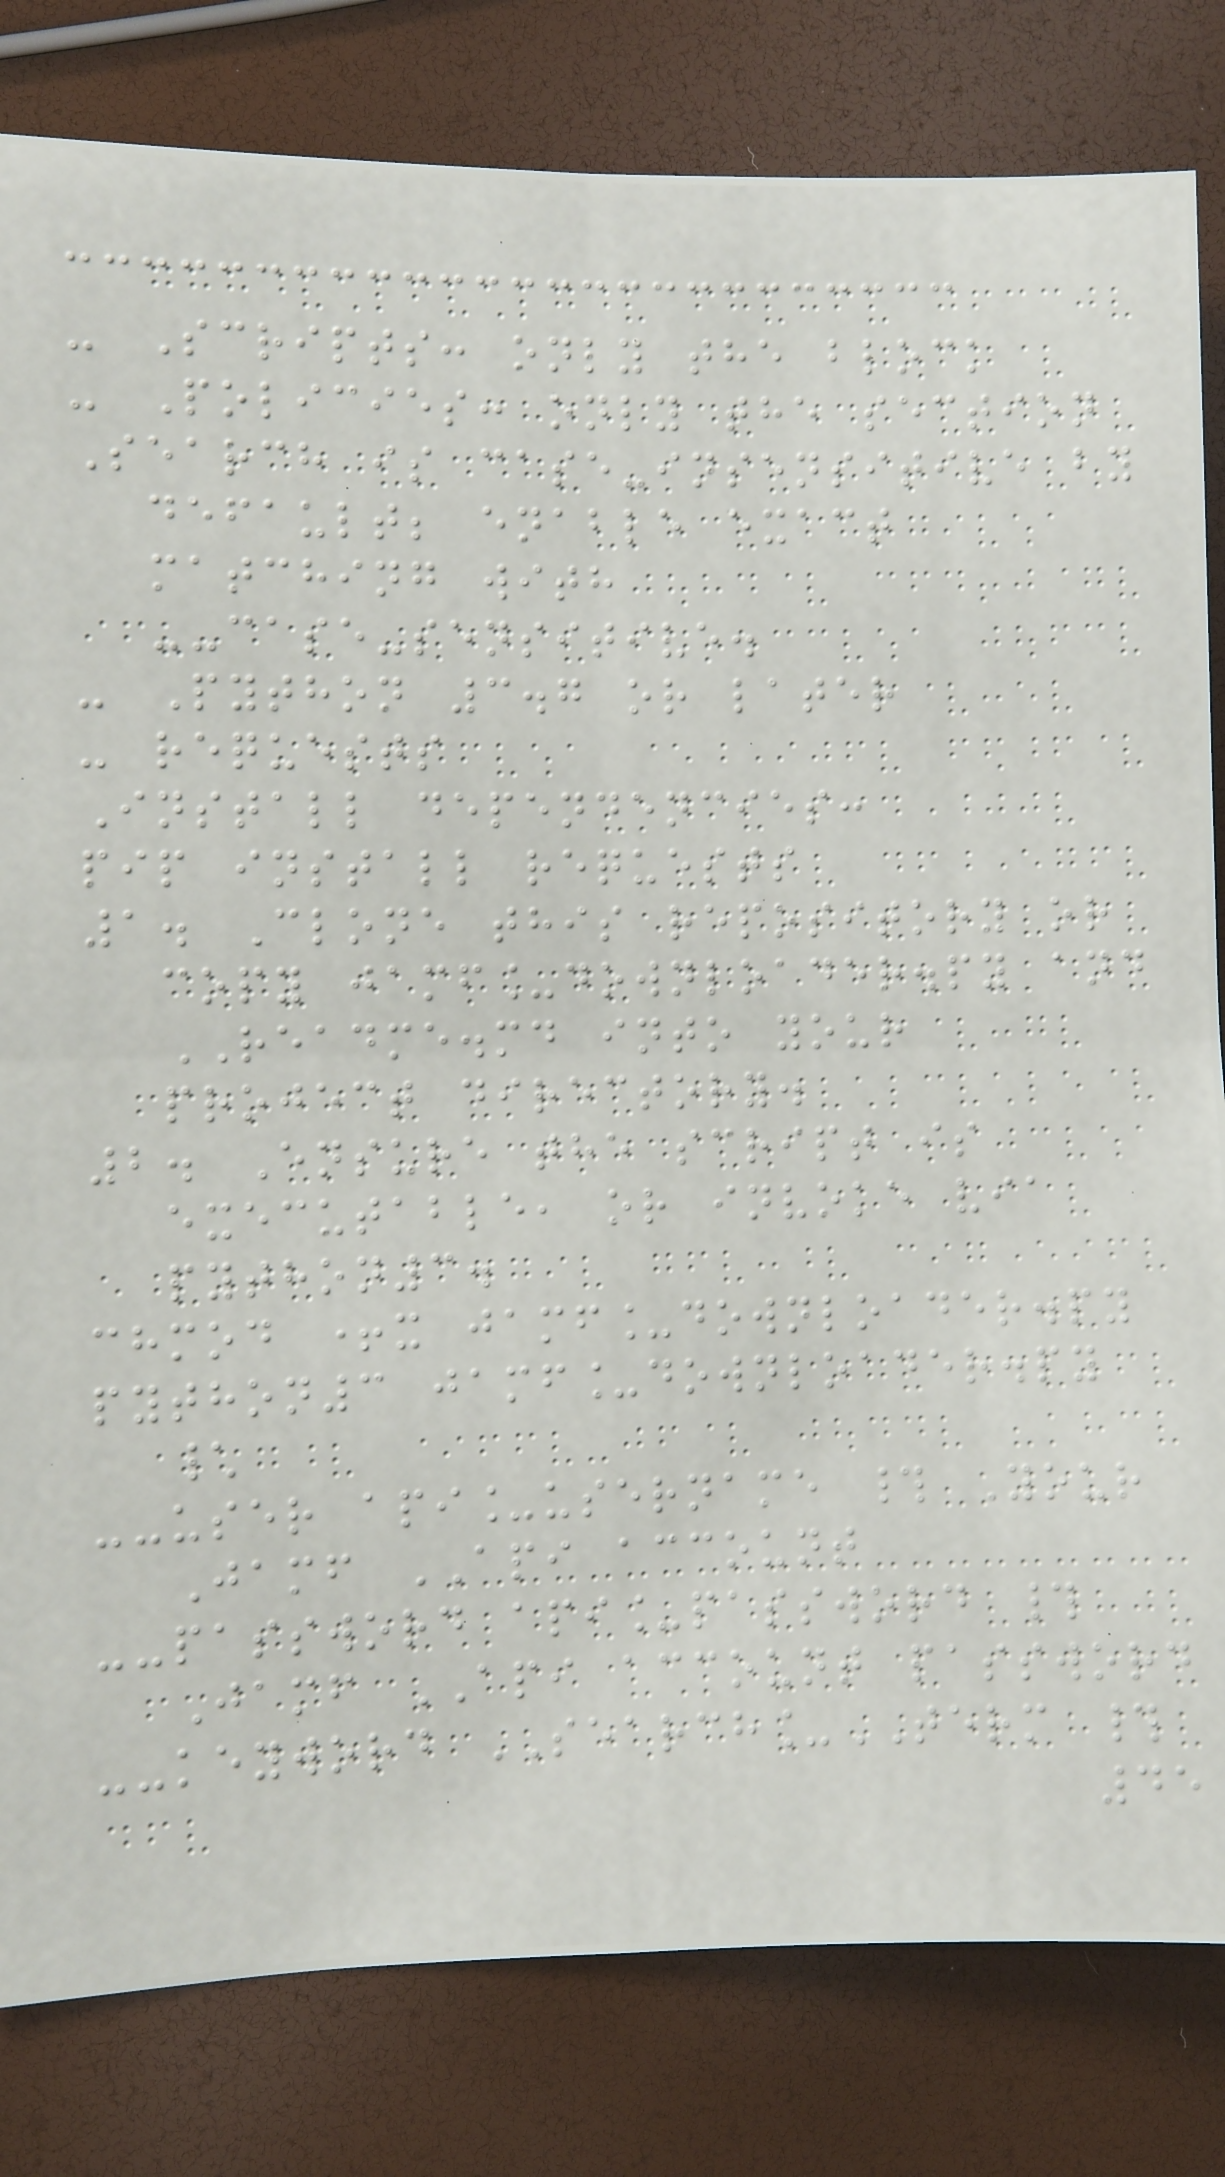- Scripts: only the block
- Policies: only the section
Search is case-insensitive by
default; enable exact
matching with
--case-sensitive.
- Python 3.7 or later
- requests
Install dependencies:
pip install requests
1. Clone this repository or
copy jamf_downloader.py and
README.md into your
project directory.
2. Ensure the script is
executable, or invoke via
python3.
chmod +x jamf_downloader.py
python3 jamf_downloader.py
\
--user api_username # Your
Jamf API account
--password api_password #
Jamf API account password
--keyword SEARCH_TERM #
45
